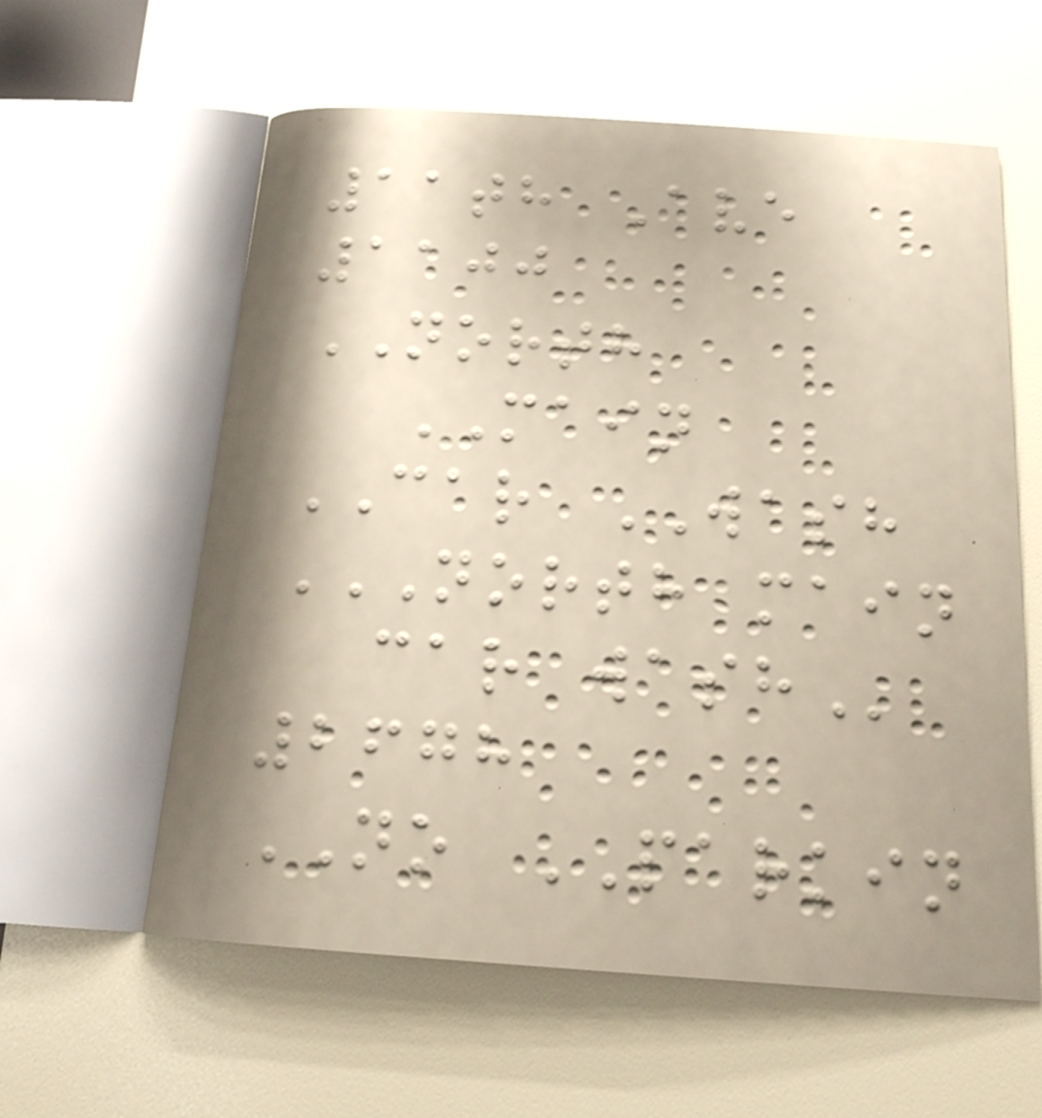11th Ave
1100
NORTH
MAIN
CAR WASH
NORTH MAIN
CAR WASH
2678
NO PARKIN
